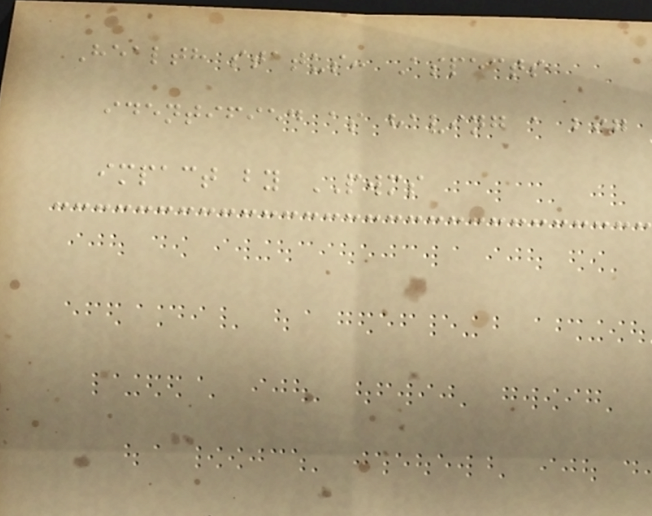Health status: Aspects
identified as having a big
impact by PWMS
